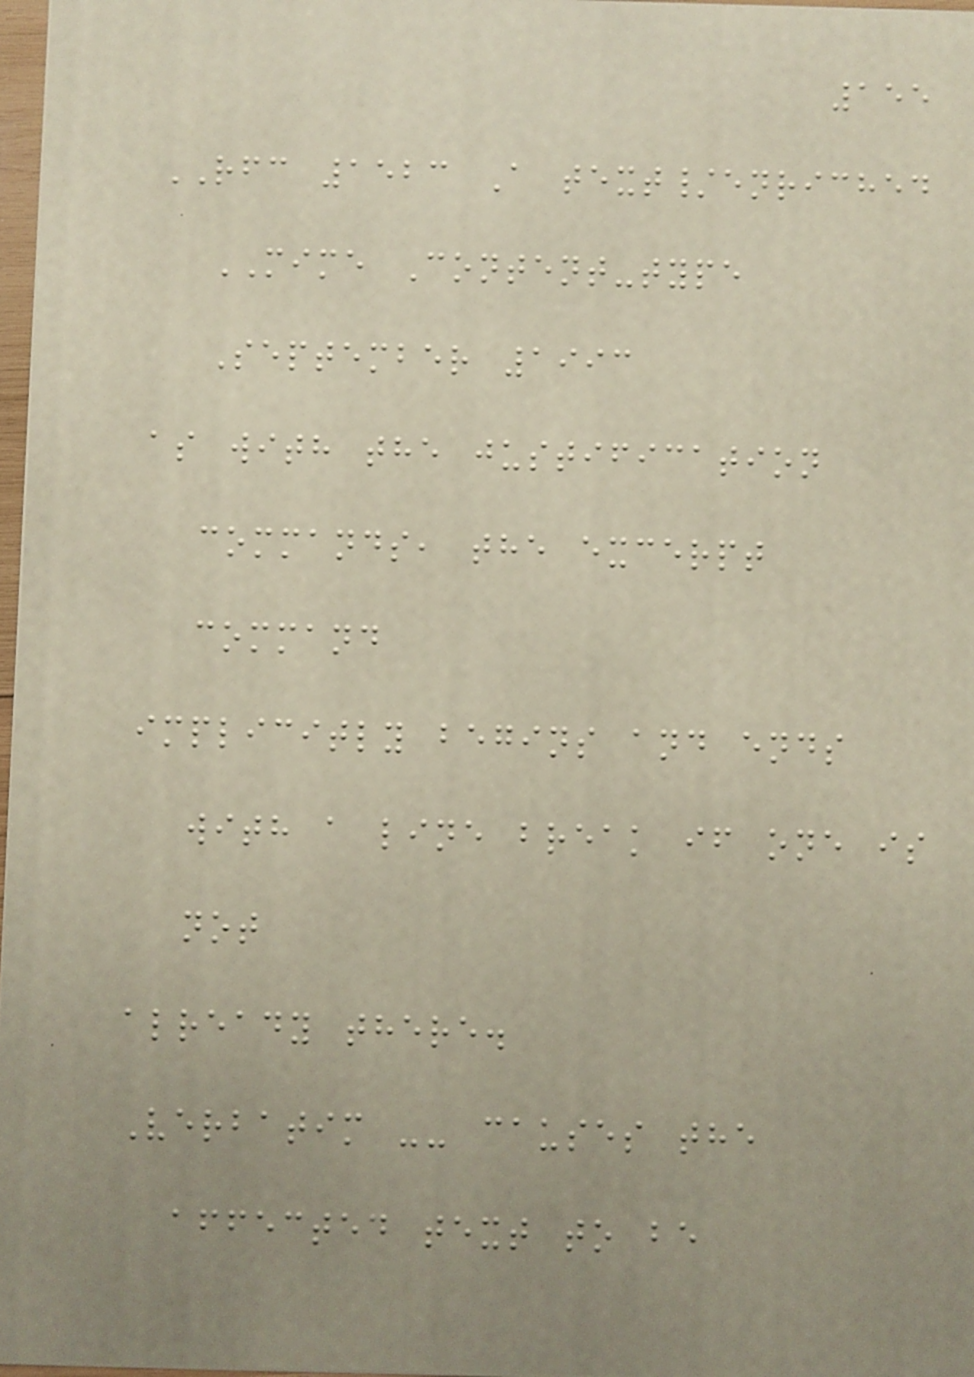155
RFC 1523 A text/enriched
MIME Content-type
September 1993
as with the justification
commands, the excerpt
command
implicitly begins and ends
with a line break if one is
not
already there.
Verbatim -- causes the
affected text to be
